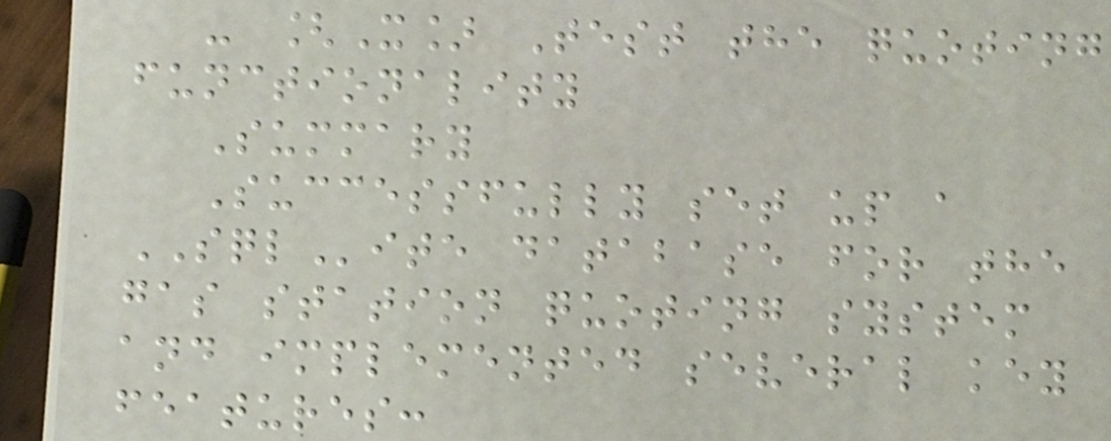- [X] Test the quoting
functionality
Summary
Successfully set up a
SQLite database for the
gas station quoting system
and implemented several key
features:
